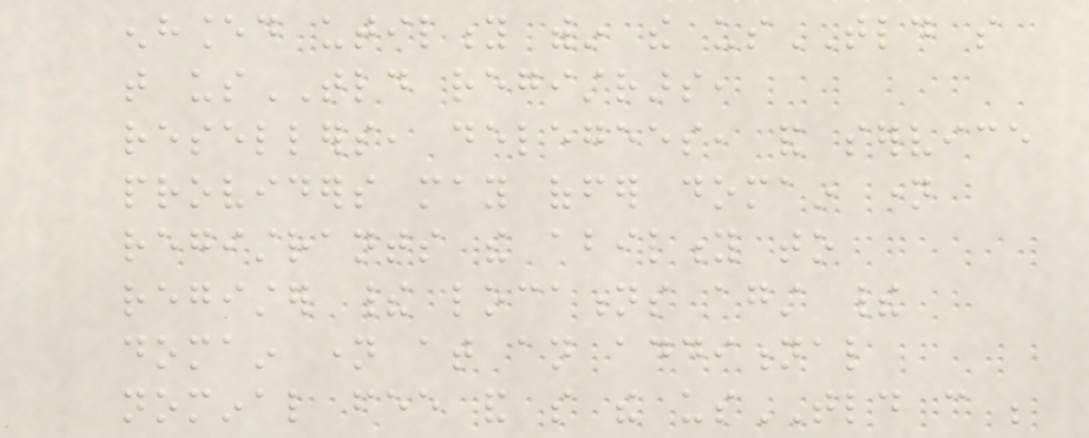enhanced utility within the usTLD so
that usTLD registrars,
resellers, delegees, and service
providers may offer domain name
registrants the ability to
register their locations against their
domain name at an additional
nominal fee and so the usTLD can be
